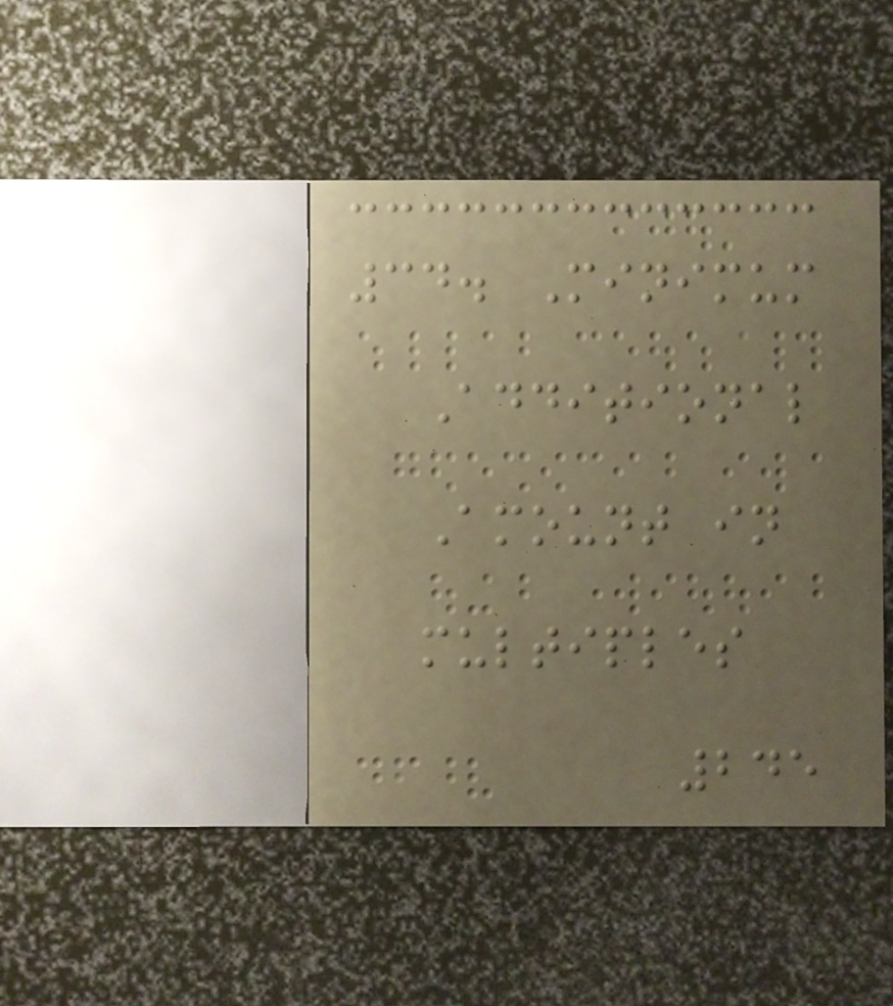34. Minimum
Additional
Amount in
multiples
245
